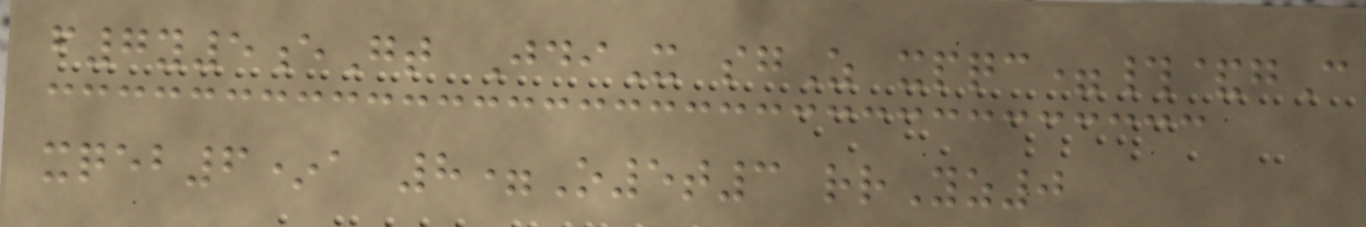f7y5eGt JdiX sgZ xpqc=#&gC
xqeb6*a 8=O5t3 rrYz0
